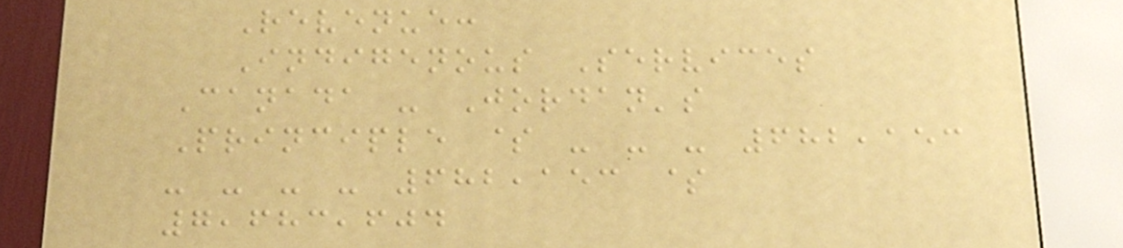Revenue:
Indigenous Services
Canada - Jordan's
Principle $ - - - 682,153
- - - - 682,153 $
7,683,604
